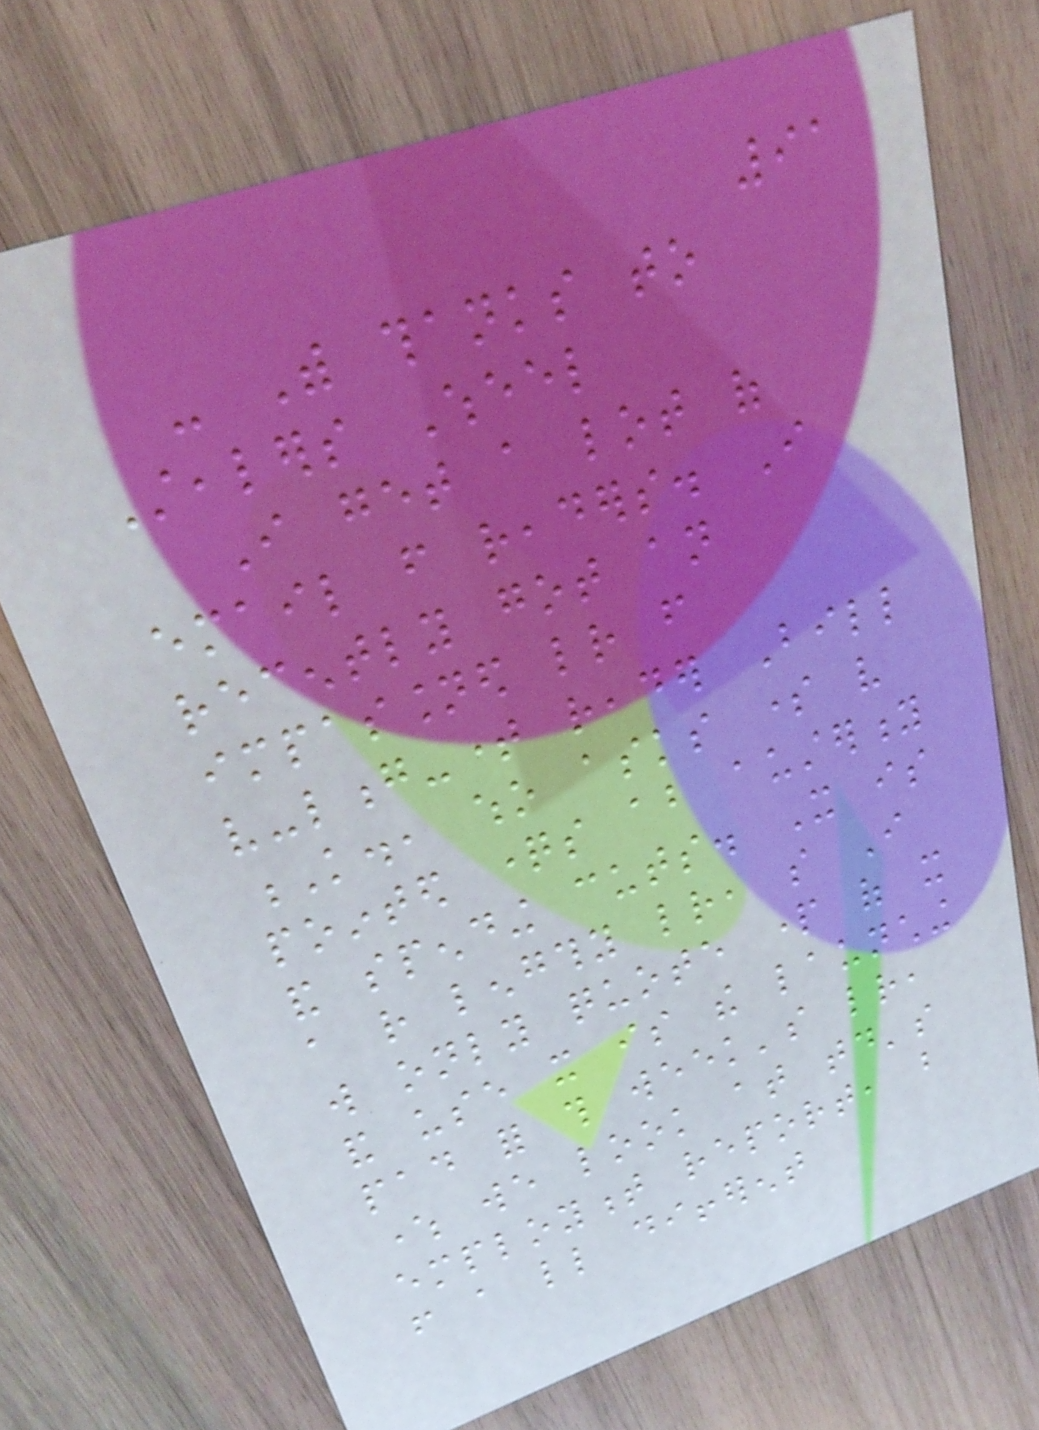91
- With thanks to
Stealers Wheel
I get a lot of
email from readers. I
recently got an
impassioned letter from
very-long-time reader Bill
K., who asks some very
pointed questions about austerity
and spending cuts. It is
a rather lengthy letter, so I
will only quote part of it
and use it is the launching
pad for this week's letter,
where we look at today's
employment report, but
from a little different
